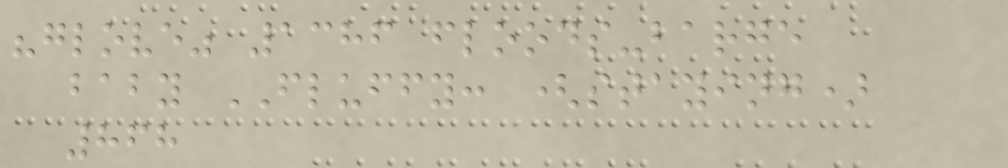"glove" 1386 floods-barge
baby FLUFFY: (staying)
868
